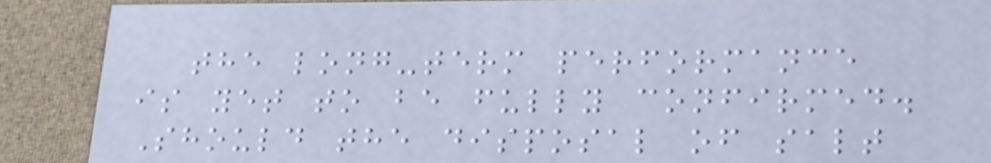the long-term performance
is yet to be fully confirmed.
Should the disposal of salt
